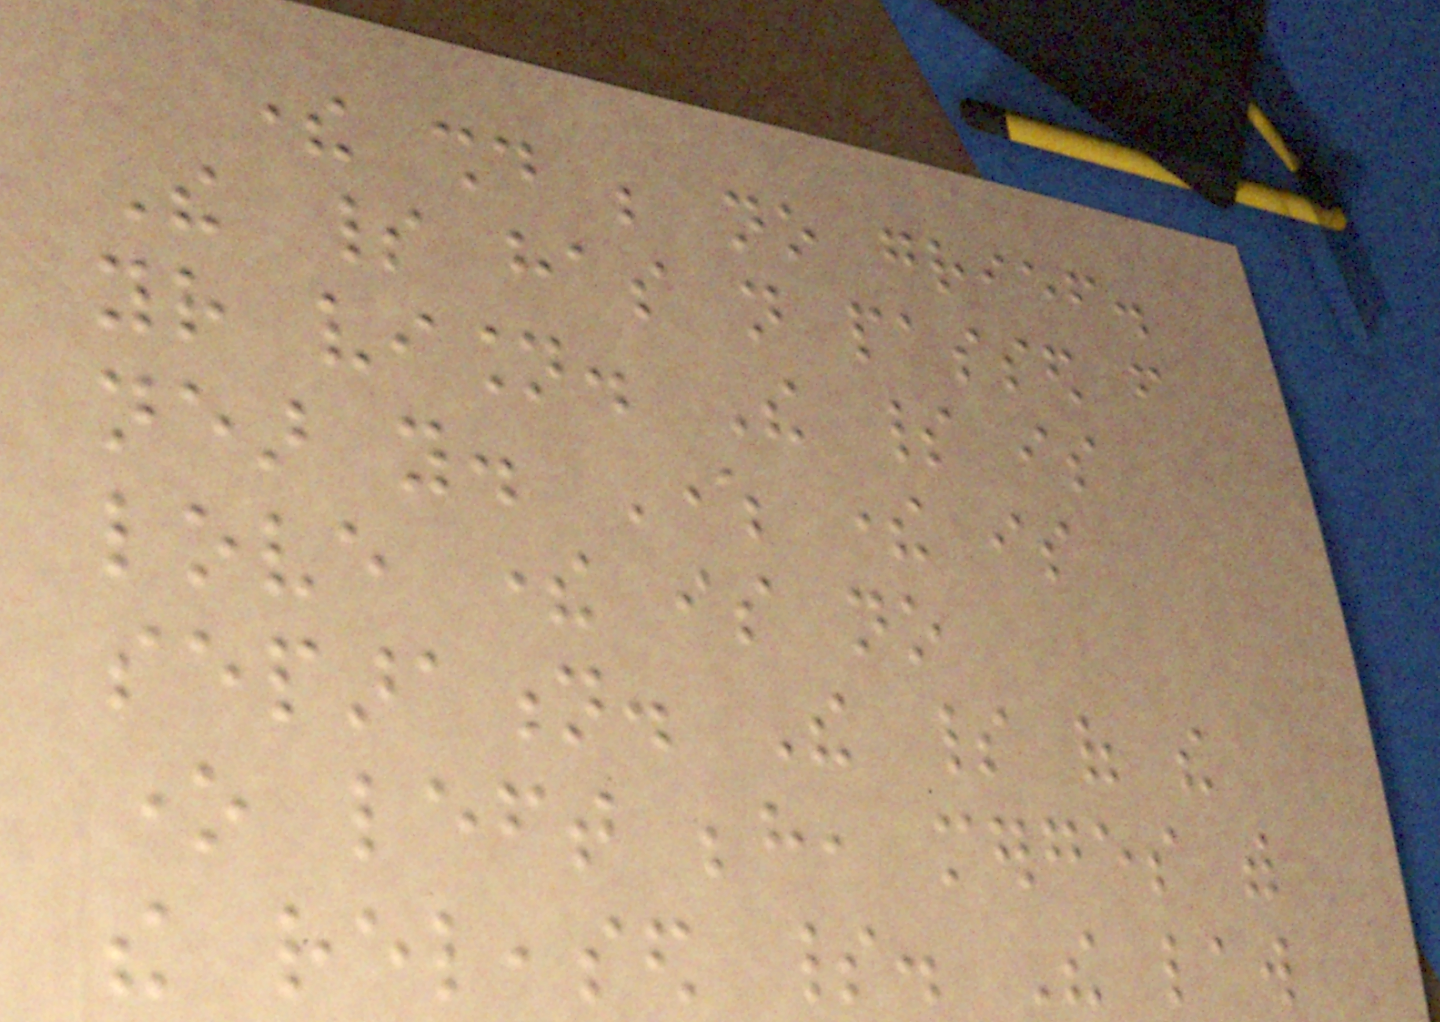there should be no grief.
The spirit has not passed from
your vision. The spirit is
near you. Where there is
love there is no
separation. The spirit of the
one left behind, merges with
the released spirit. The law
